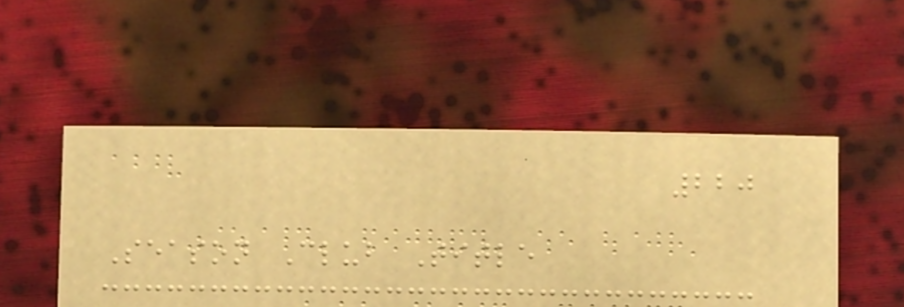220
Season Club Title
